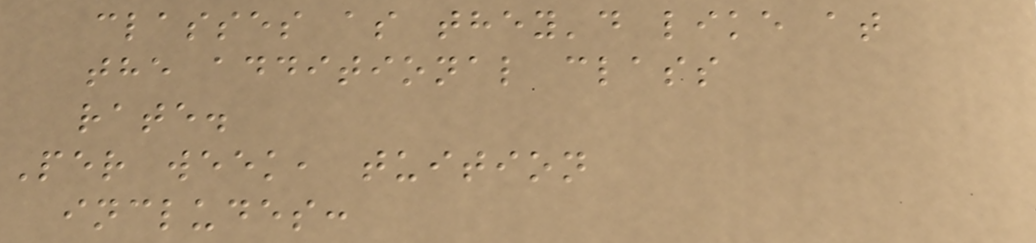classes as they'd like at
the additional class
rate.
Per week, tuition
includes:
